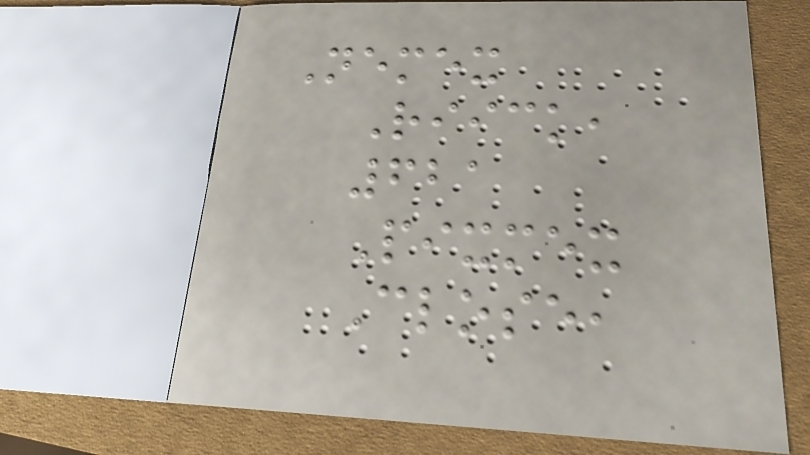Nemex
Riick,
621
Pixmex
Close,
